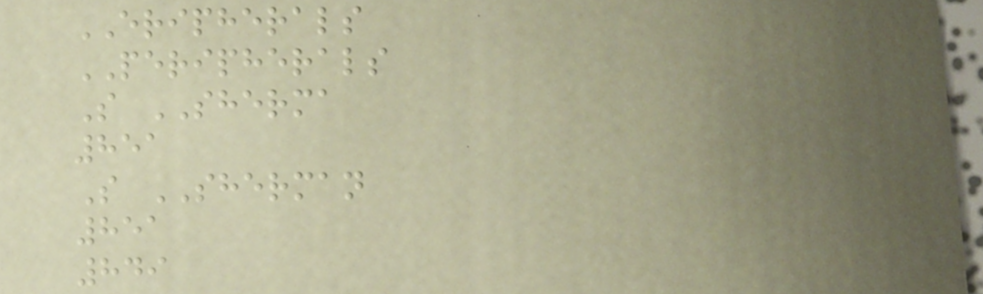ERIPHERALS
PERIPHERALS
S SHERMA
851
S SHERMAN
851
849
